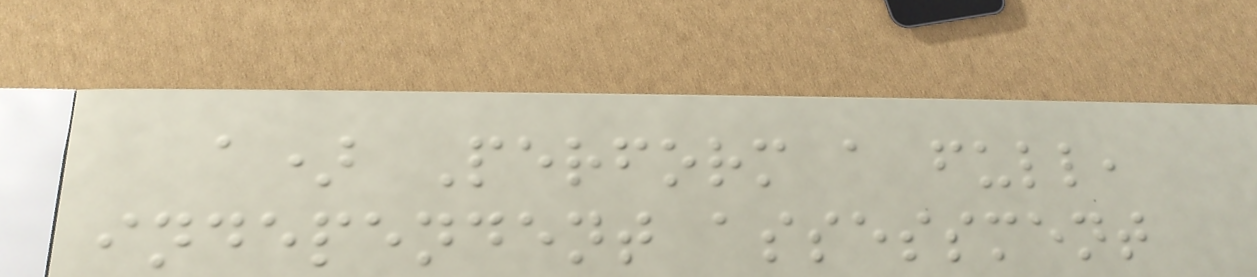a) Perform a full,
independent assessment
